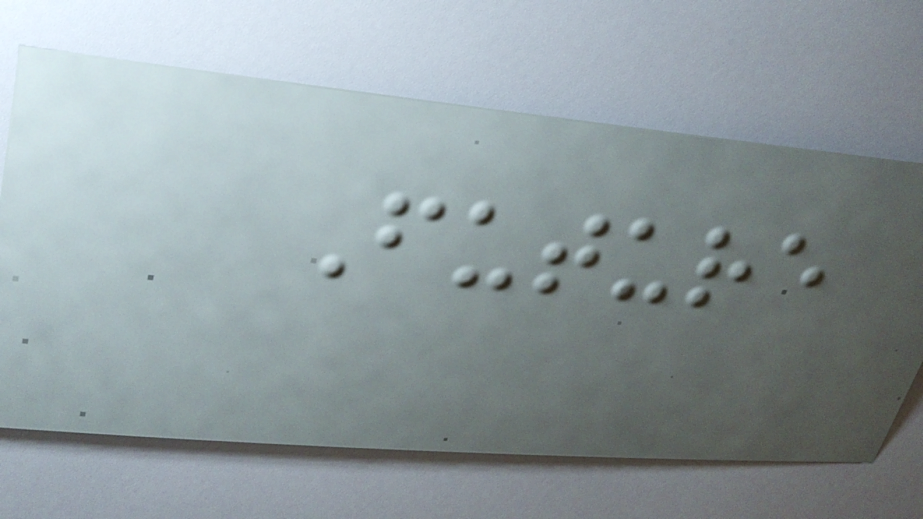Future
